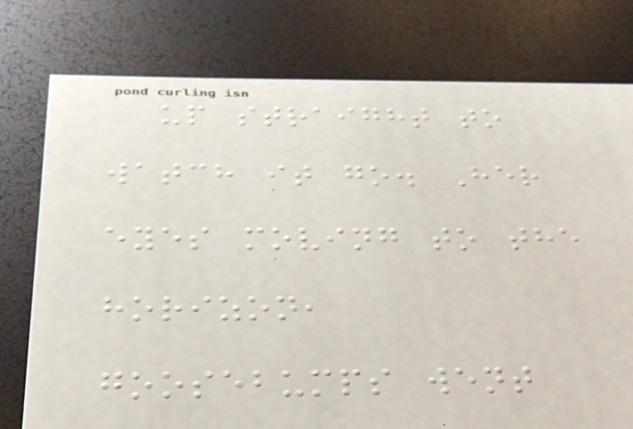up straight to
watch it go. Her
eyes moving to the
horizon,
goosebumps went
